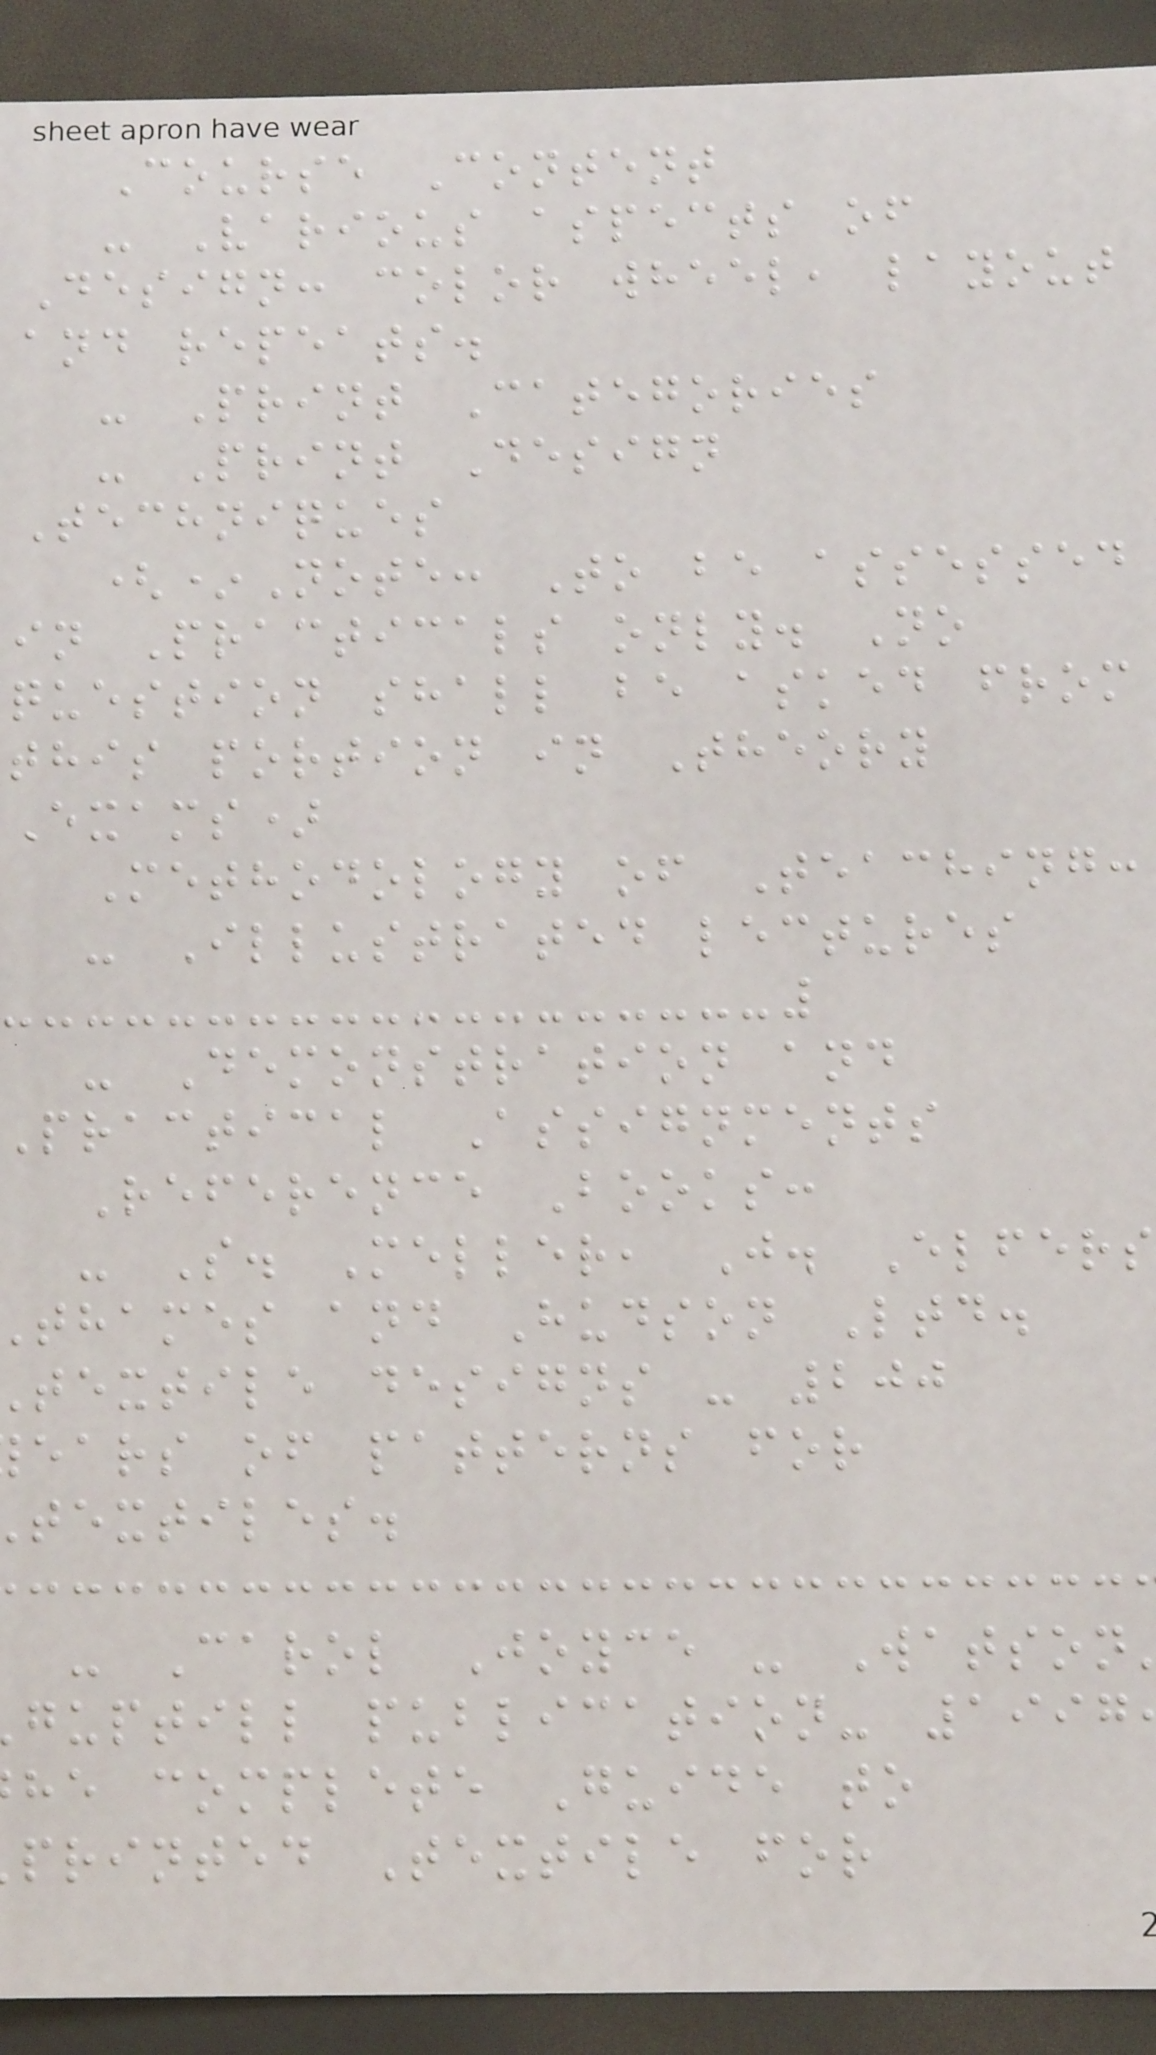Course Content
- Various aspects of
Design: color wheel, layout
and repeats.
- Print Categories
- Print Design
Techniques
(*Note: To be assessed
in Practicals only. No
question shall be asked from
this portion in Theory
Exams)
Methodology of Teaching:
- Illustrated lectures
- Demonstration and
practical Assignments
Reference Books:
- S. Meller, J. Elfers
thames and Hudson Ltd.
textile designs - 200
ears of patterns for
textiles.
- Carol Joyce - Watson
guptill publication- 1997
he complete Guide to
printed Textile for
